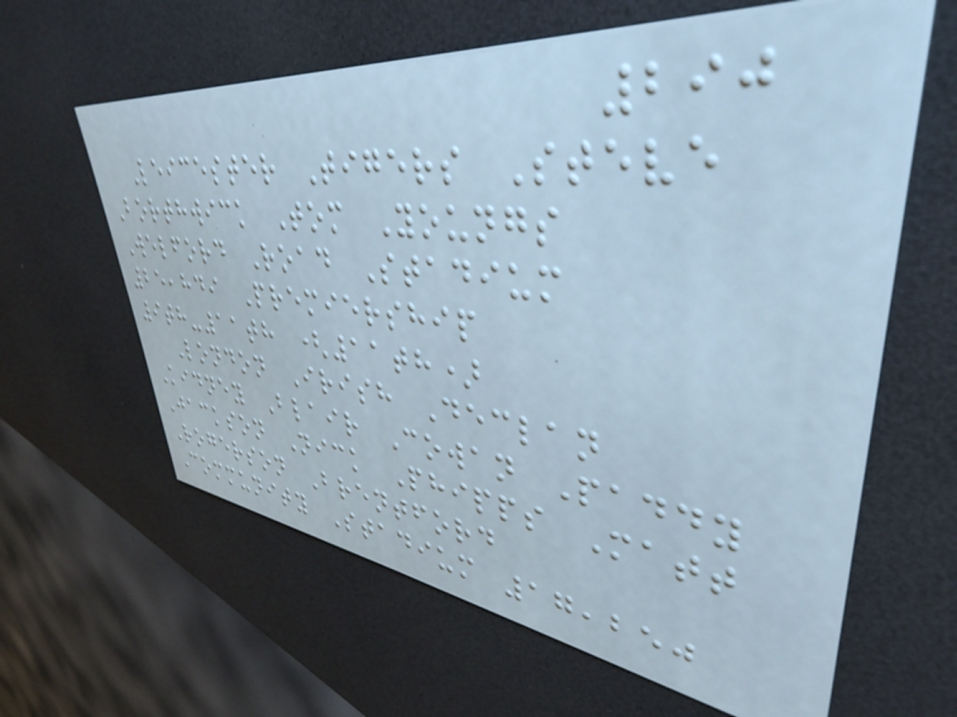290
Leicester Tigers Steve
Borthwick Tom Youngs
Welford Road Stadium
25,849 Premiership
9th-11th (11th)
London Irish Declan
Kidney Blair Cowan Paddy
Jackson Nick Phipps Matt
Rogerson Brentford
Community Stadium 17,250
